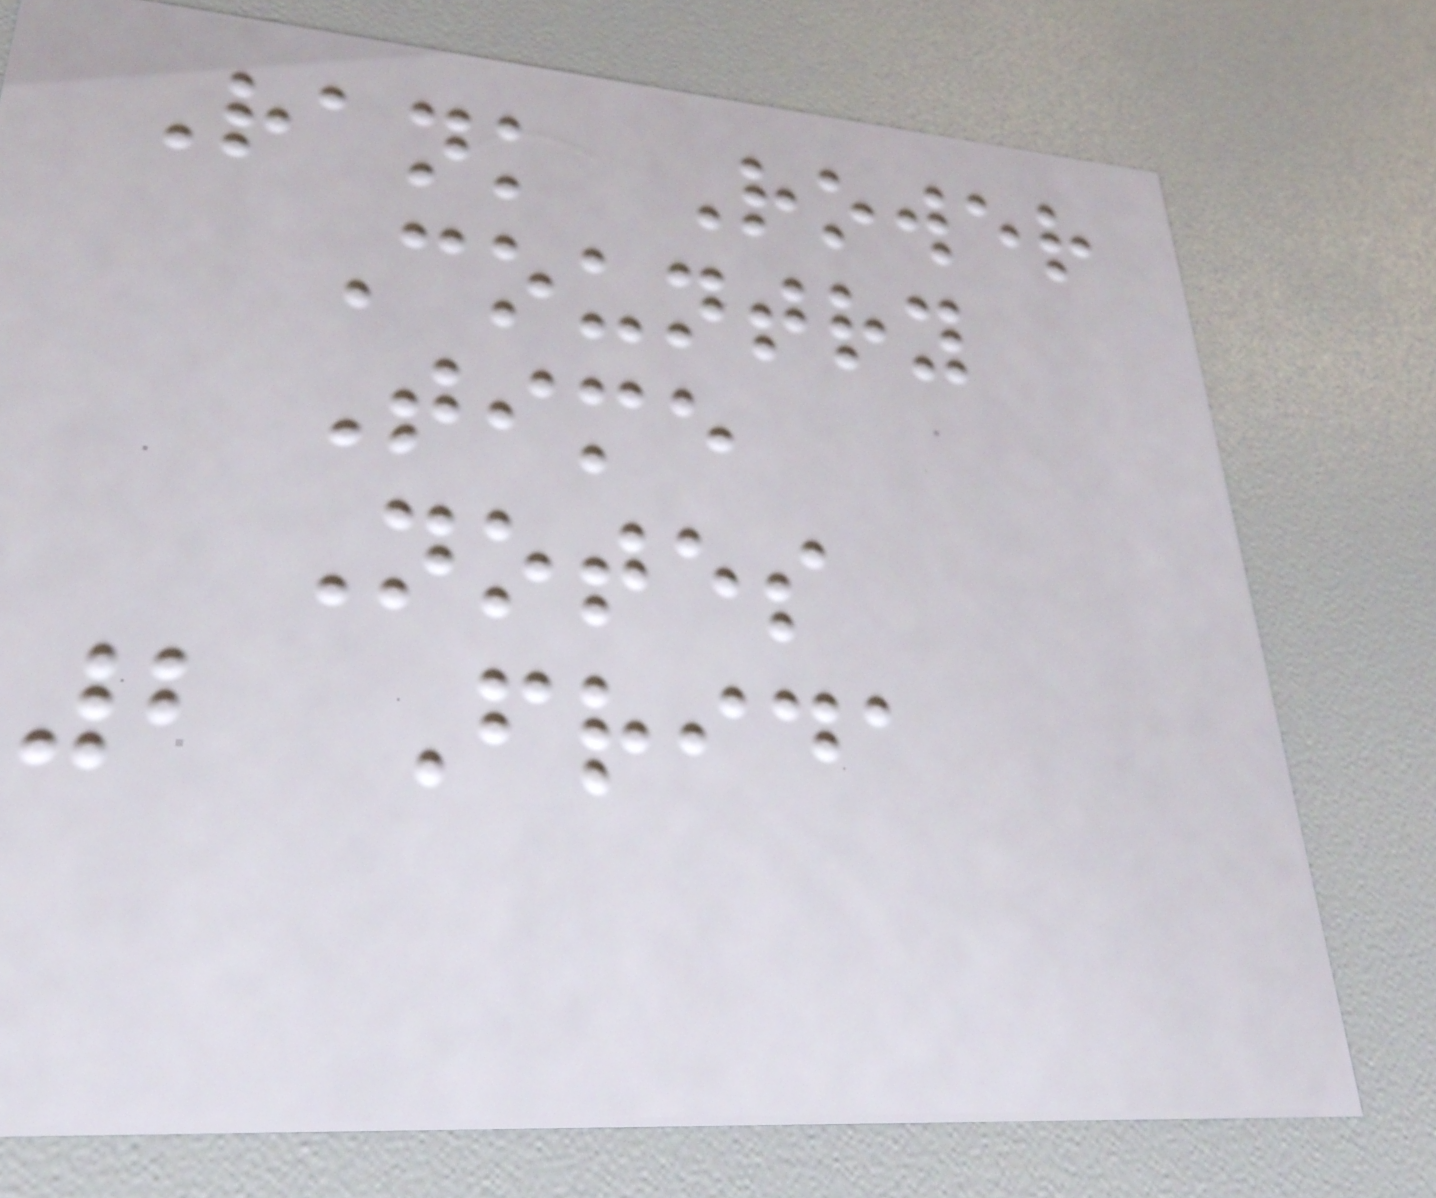Rank Rower
Country
Time
Notes
2 Frida
